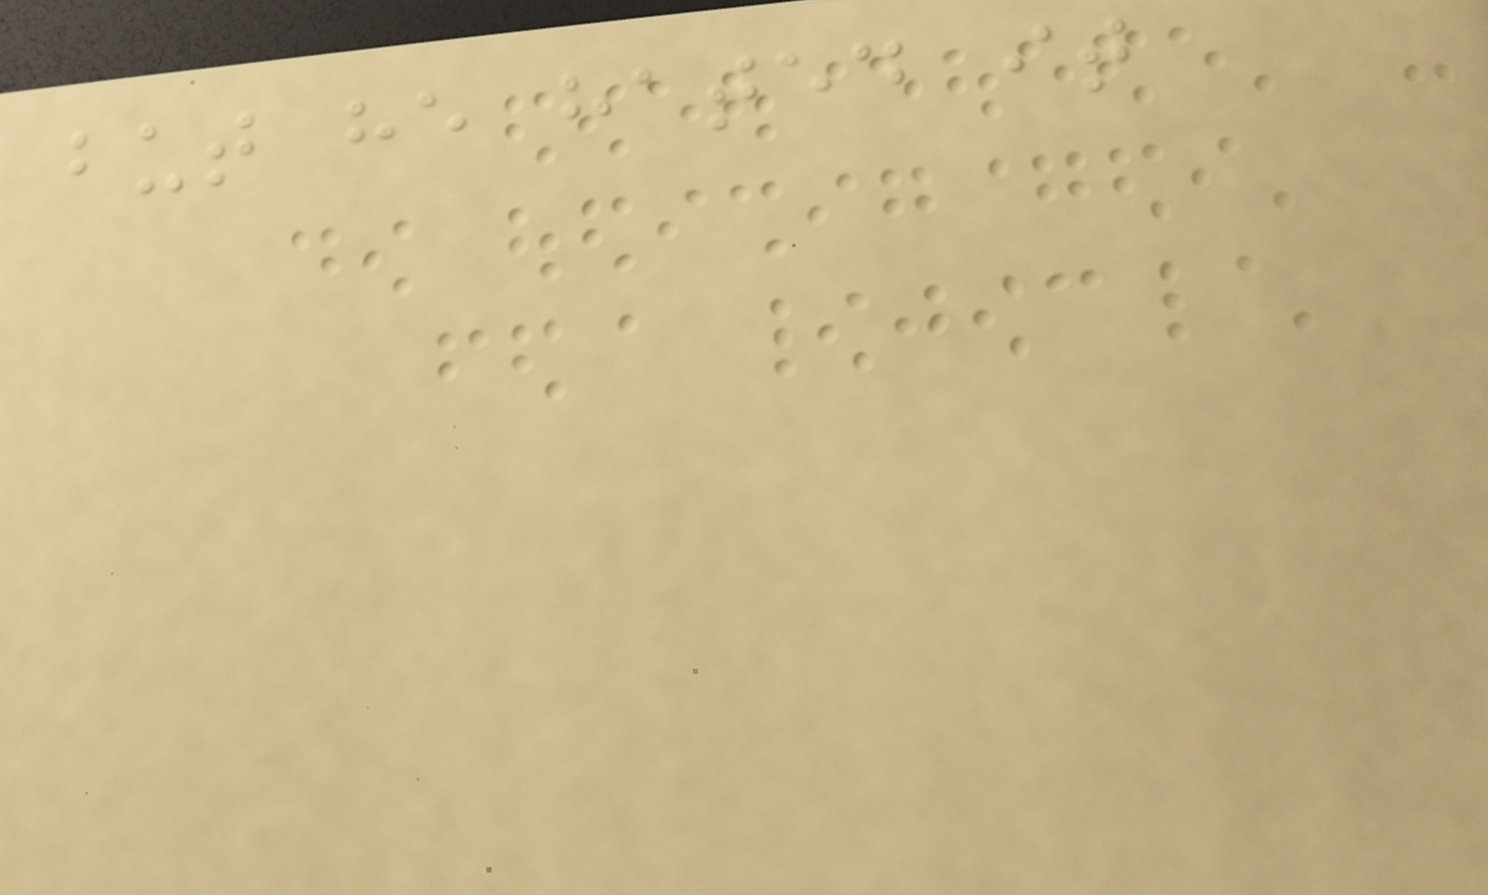but he hated it
